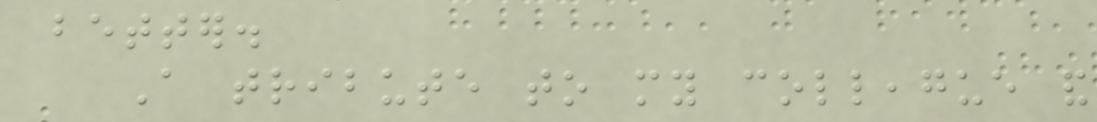better.
A tribute to my colleague and
